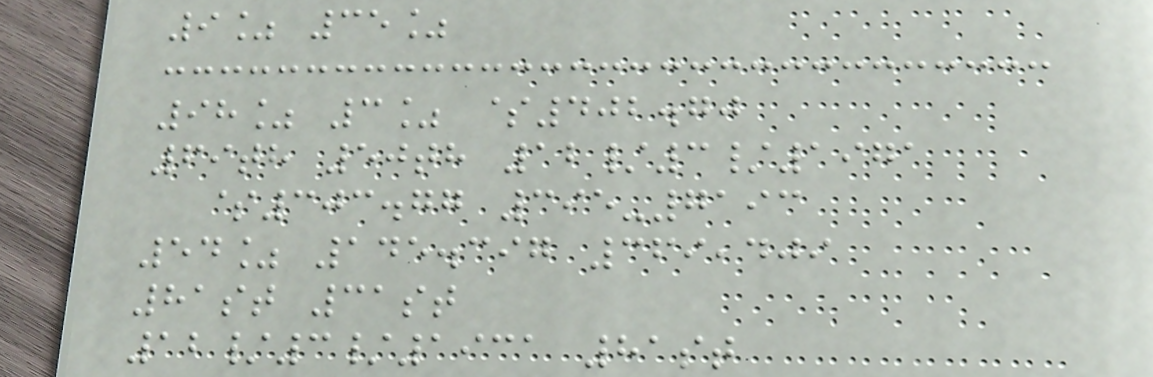9% 35%
98% 3% $402.70
69th 50th 12/3/1971
$303.77 395-7193
54% 145.397 369,409
81st 31st
12/3/1931 81st
